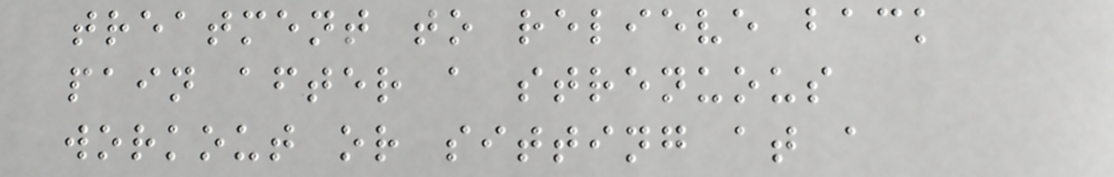treatment to relieve back
pain after a strenuous
workout or sitting at a
